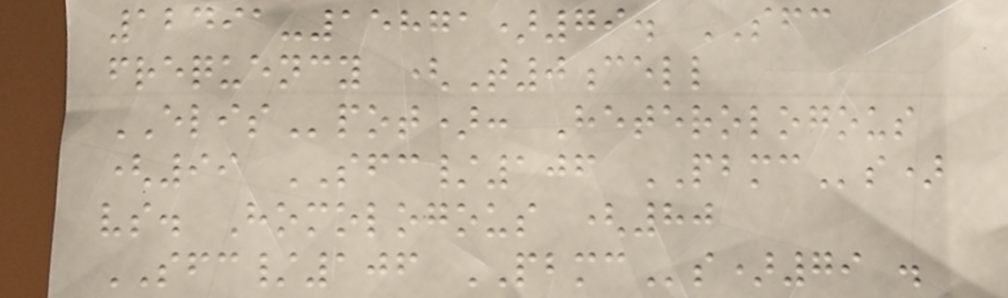12491-15871)79. SFC
frequency (T0cell
ELISpot): Heterologous
(99 SFC/106 PBMCs)
vs. Homologous (80
SFC/106 PBMCs)79 .
